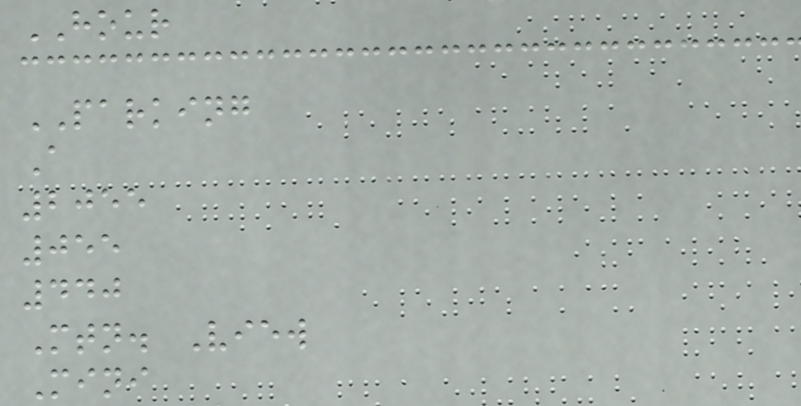HOUR
PARKING
A
2055
055
440
Mtn. View
Mini
